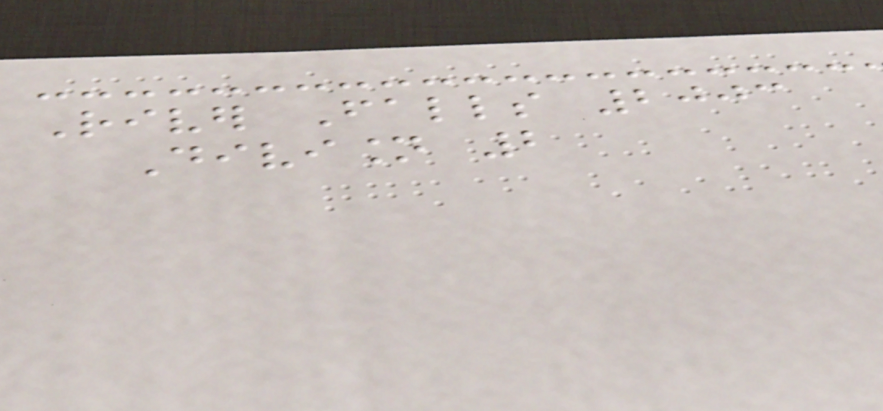River Falls 2003
Division 2
